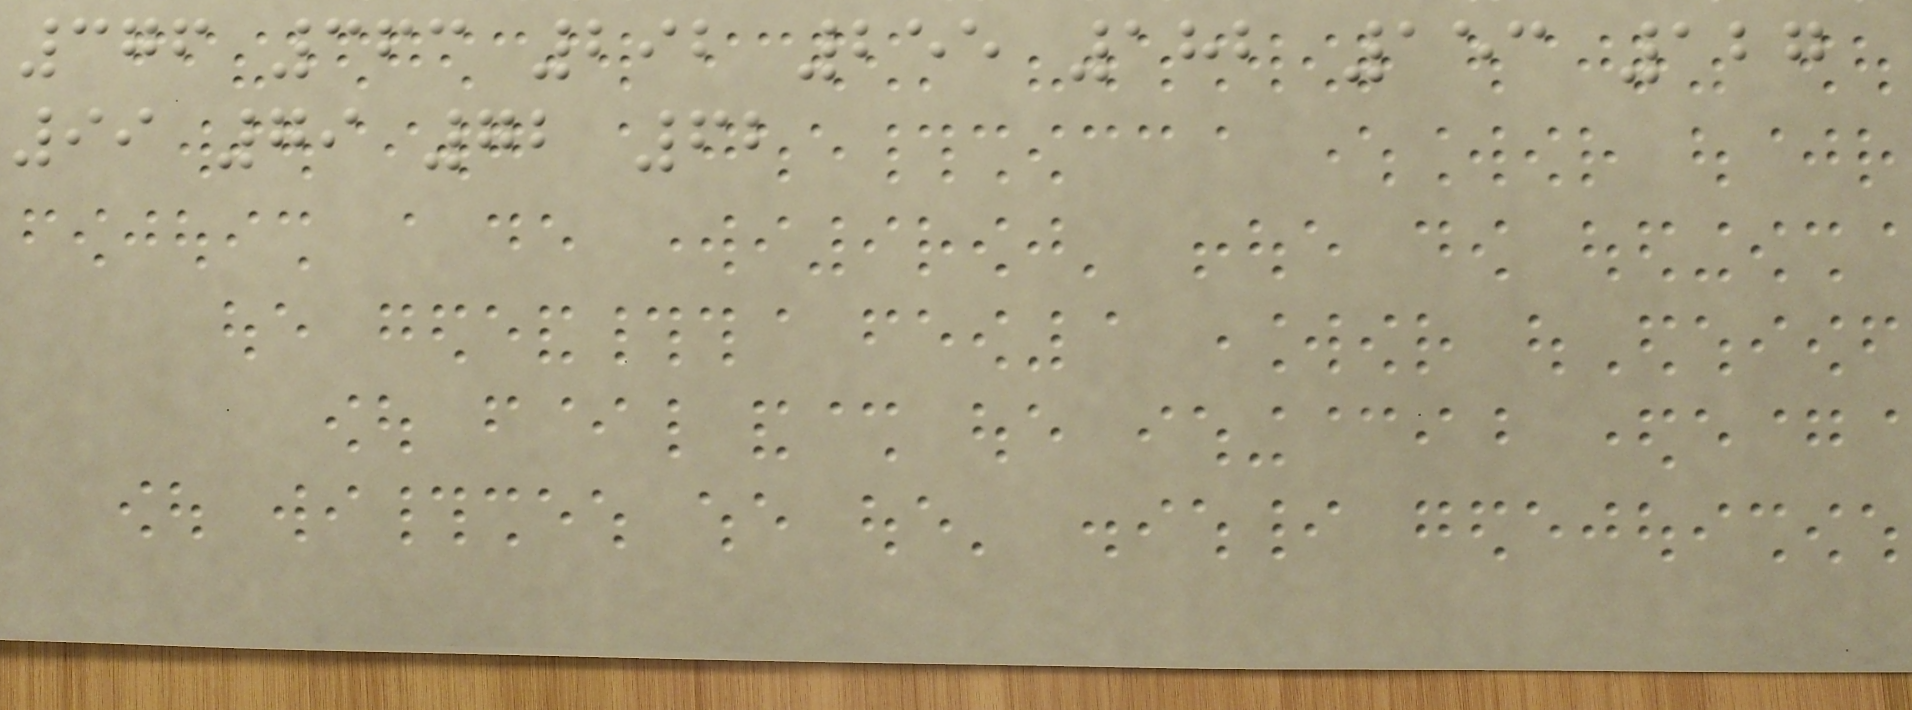376 363 292 255 182 153 127
99 79 72 62
